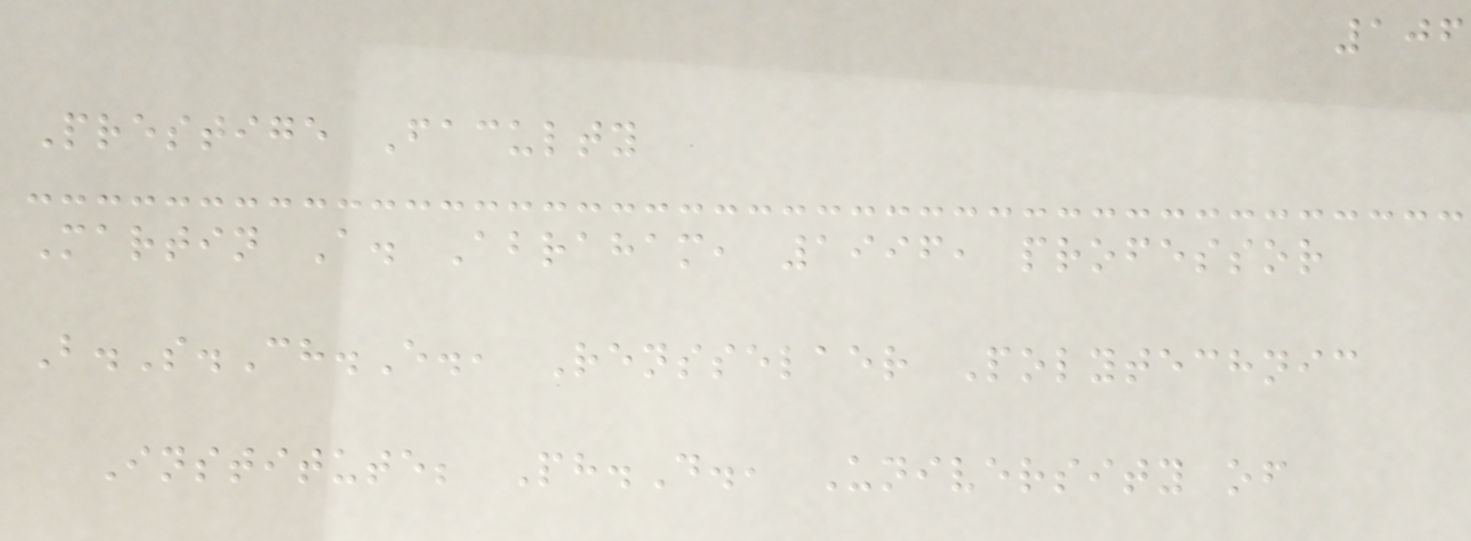106
Prestige Faculty
Martin A. Abraham, 1996, professor
B.S.Ch.E., Rensselaer Polytechnic
Institute; Ph.D., University of
